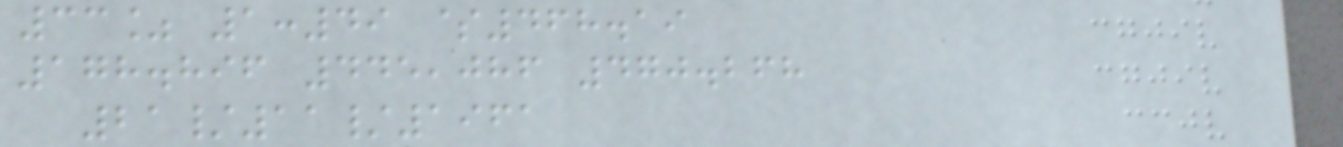33% 1:49 $468.19
178.896 445,086 470.268
21/11/1961
